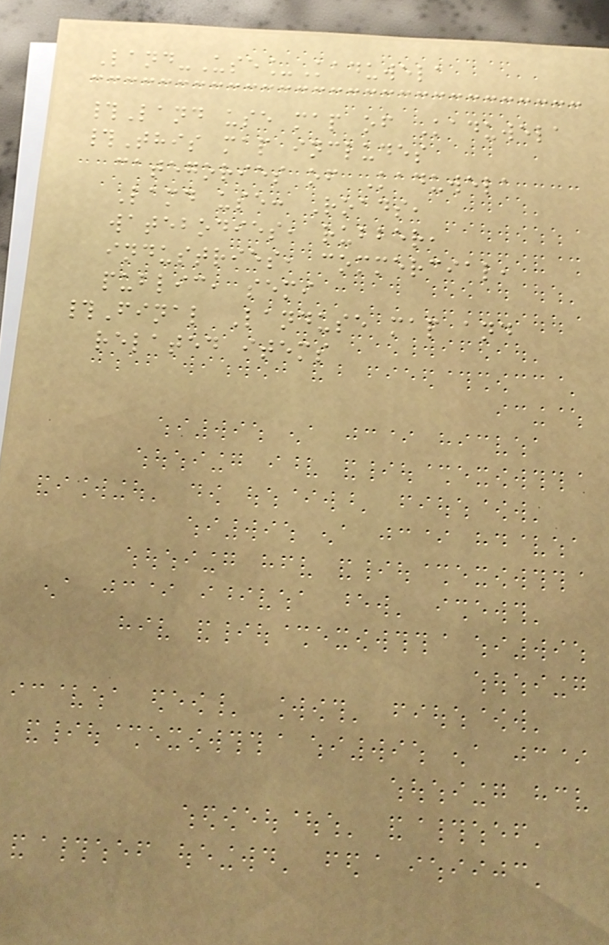Land-Use_Kaduwela
#Land use map of Kaduwela
#This map includes
categories of Kaduwela
Lamd use: Roads,
watebodies, rubber,
industries, commercial,
public, semi
#Final Landuse map and
related items
